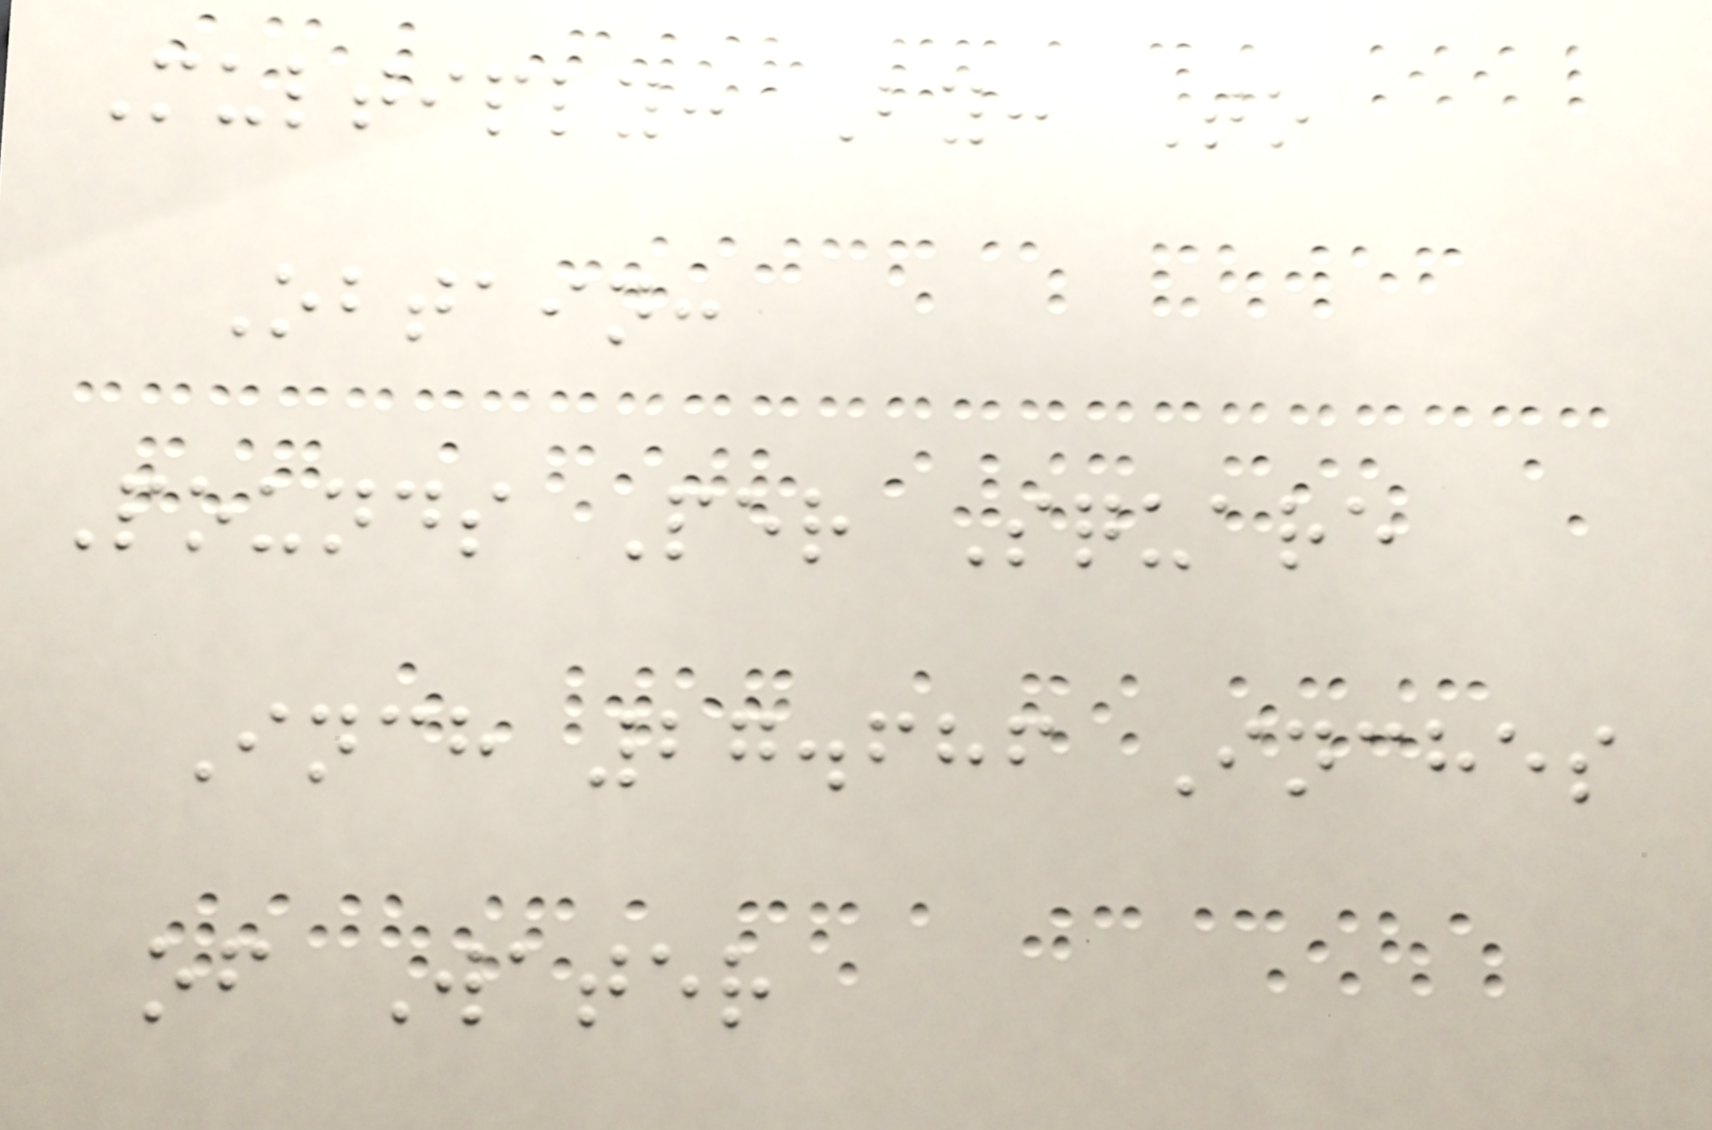Multiply: By: To
Obtain:
Pounds Per Square
Inch 27.686 Inches
of Water
